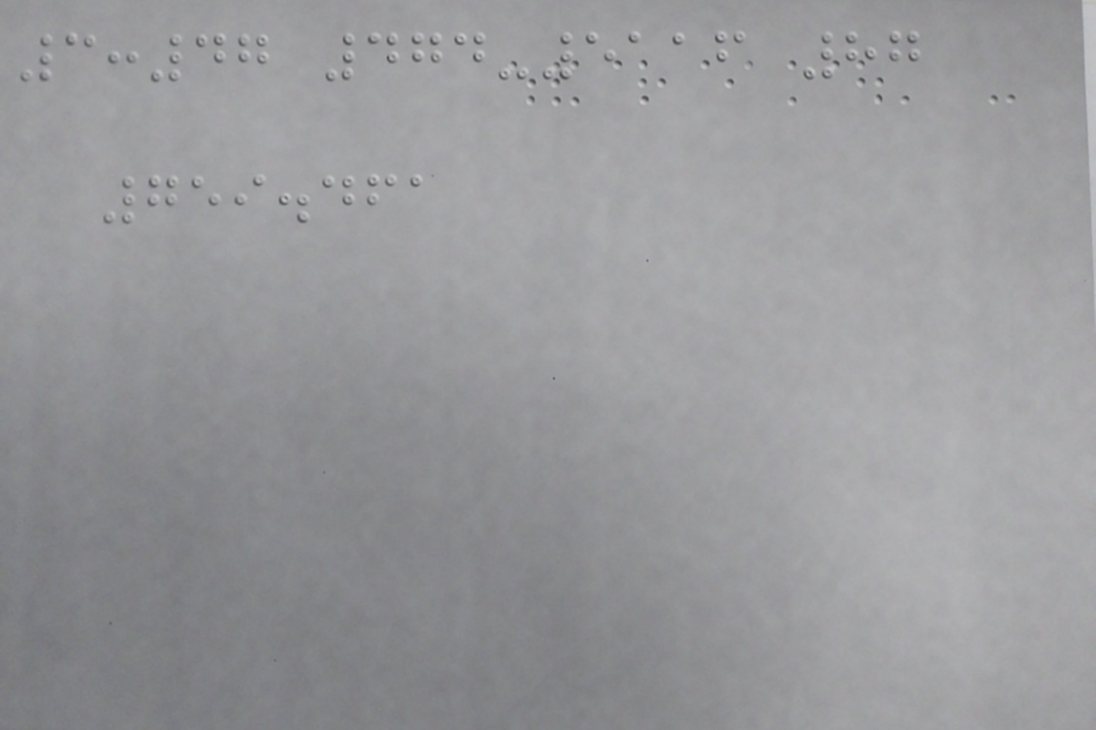3:47 474-5116 87
759.461
